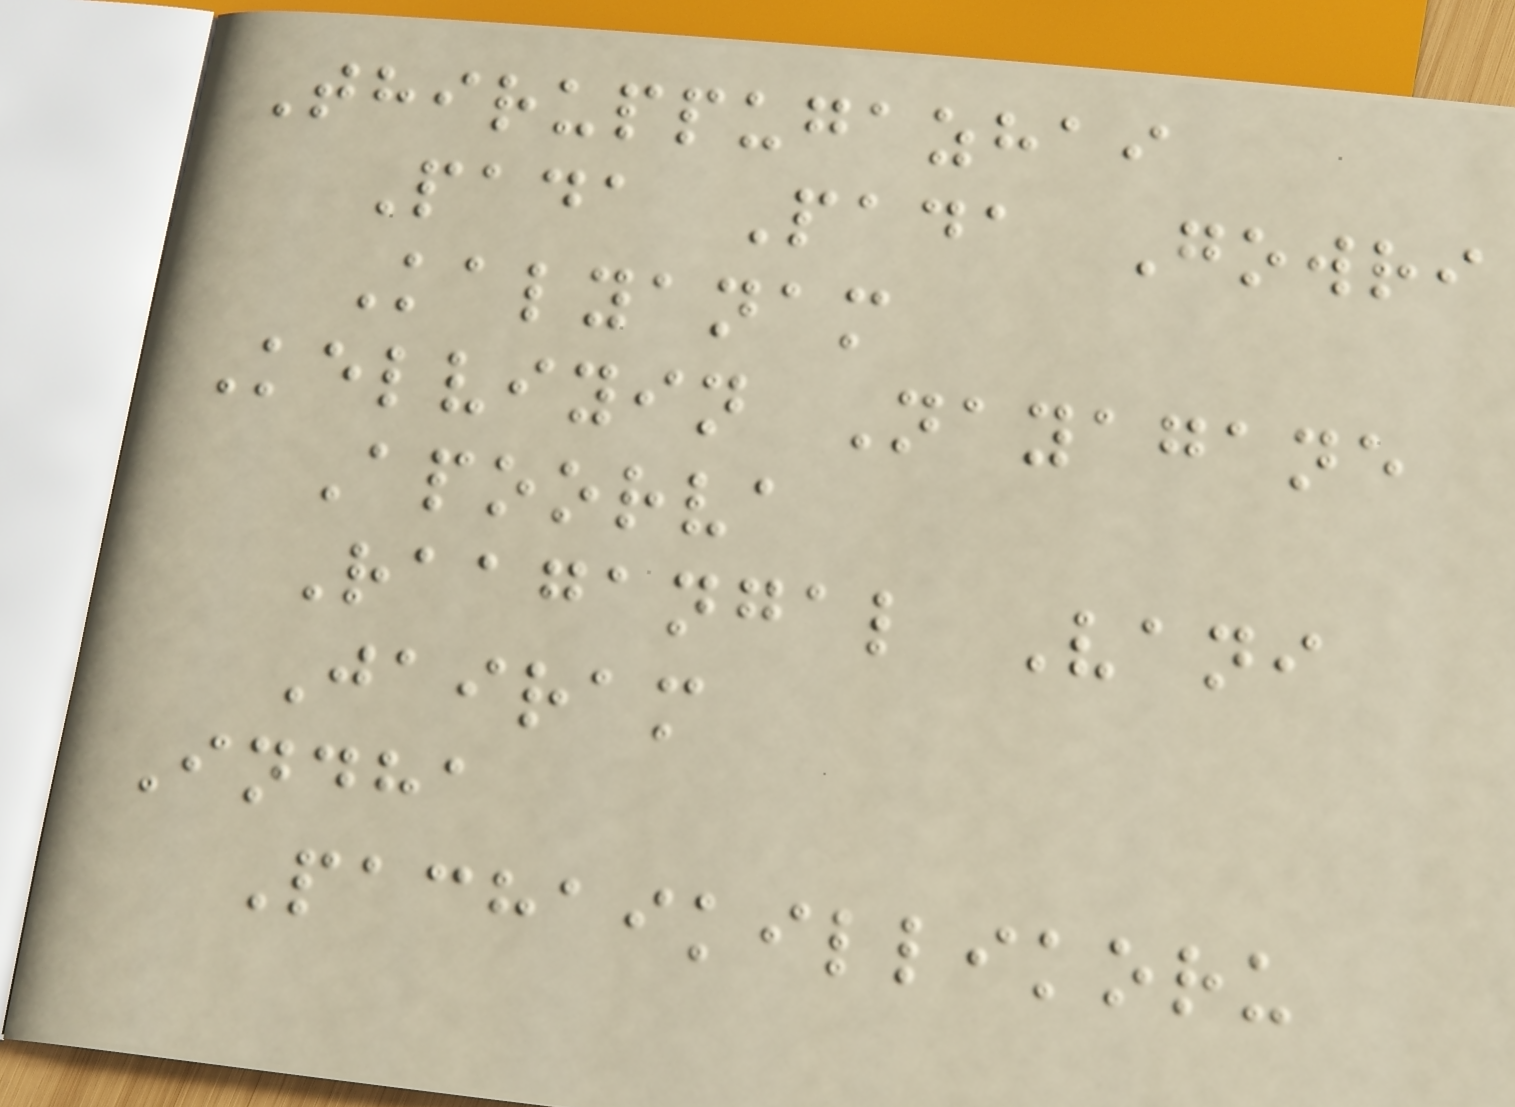Thiruppugazhai
Pada Pada Gowri
Kalyanam
Kelviyin Nayagane
Apoorva
Raagangal Vani
Jairam
Indha
Pachaikillikoru
